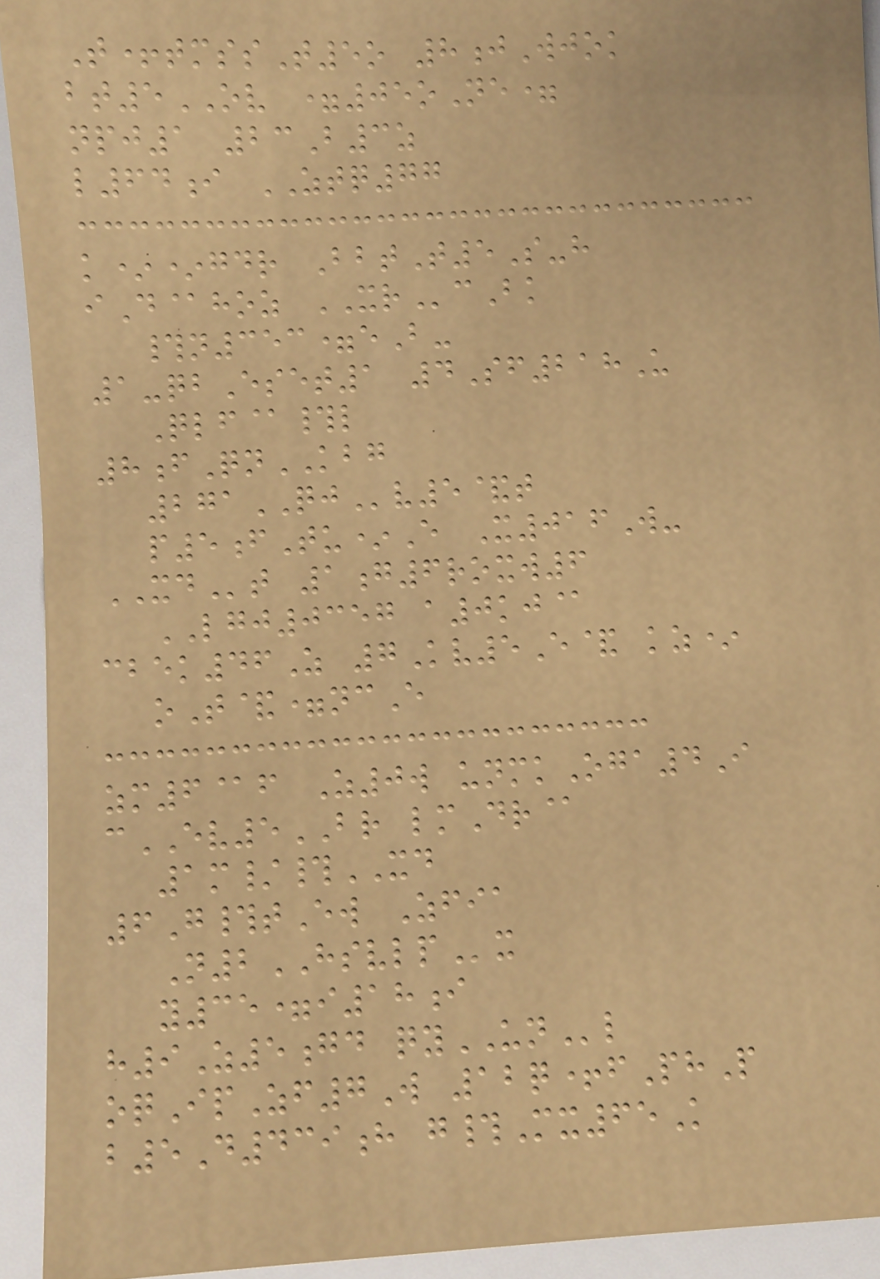T+tmssT5o 8jWjok
bt5OV =05oNe=
npj1 23B3z
l64i ZTQ77
k**gdr BbtT5S-h
iD@hoz XRcBk
#n353=eB-
1-qbEset1 4Sf218U
Qlf@#l
8fQnKBG
271QJv5&t
p5fTu*E X016W-
XDt 1g6roxw6
LGJ0357 a0kj@
cbek46Z 7Kv5E& kz*
oT&=ncE
zm6@f Z0w unmkOga4I
cEV5BR lmDr@
1m/#XD
6G#tEw Zfia
N2HSVLPx
y35=i18i
h9Z5gd qyUNl
oqIpZf7W 12q+fPhP
b5D439h g#Mx65K
